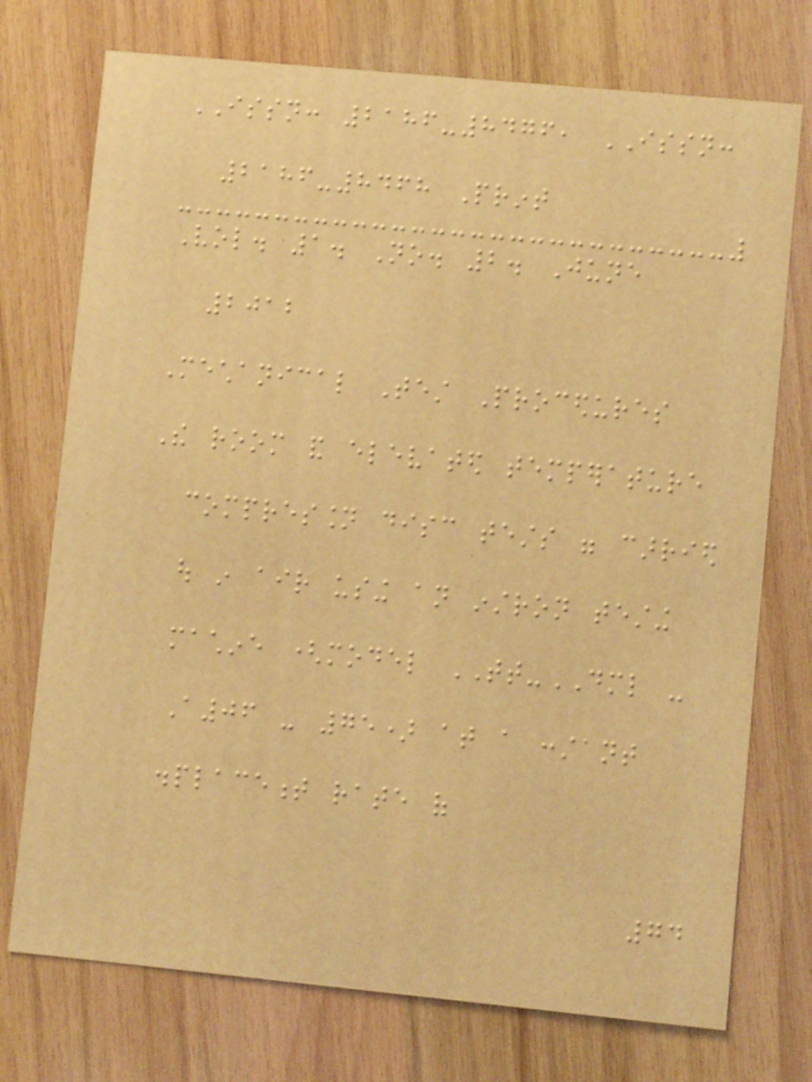ISSN: 2186-8476, ISSN:
2186-8468 Print
Vol. 1. No. 2. June
2012
Mechanical Test Procedures
The room and elevated temperature
compression disc tests were carried
out in air using an instron testing
machine (model TT-DML -
A06 - 75) at a constant
displacement rate of
74
